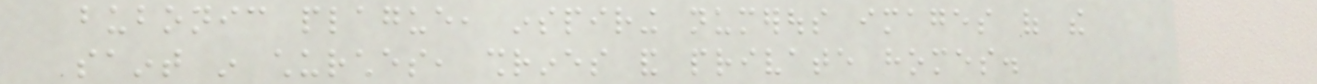bubonic plague, inspiring numerous images of the
saint in churches, shrines and private homes.
